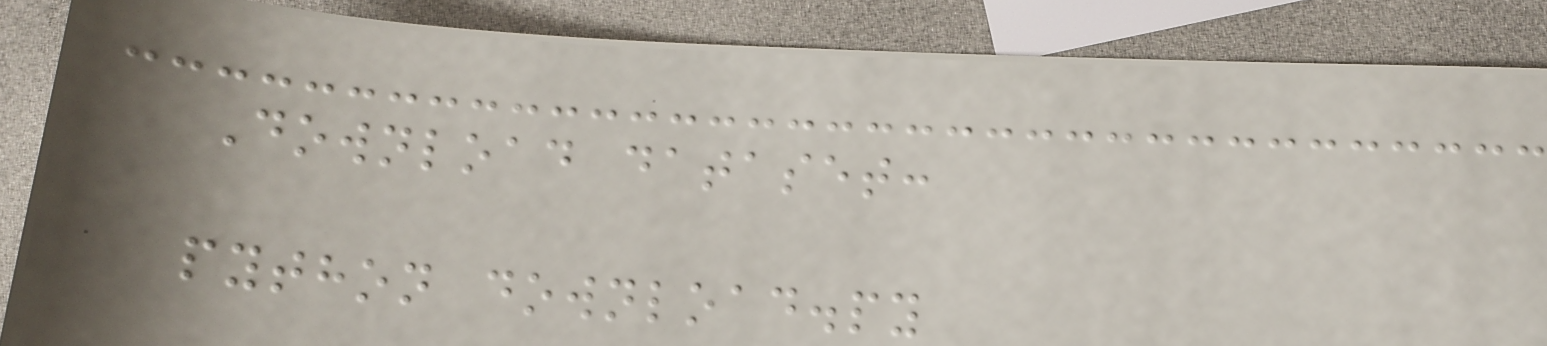Download dataset:
python download.py
